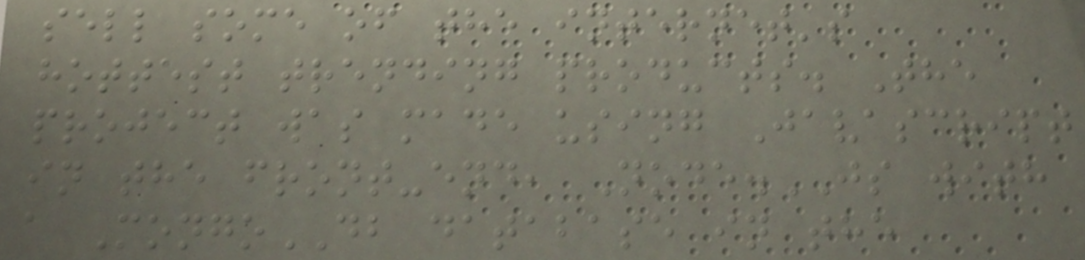sell some of the internet's
hottest trending products. The
project was made using Javascript
in the front-end, Node.JS with
a MongoDB database in the
